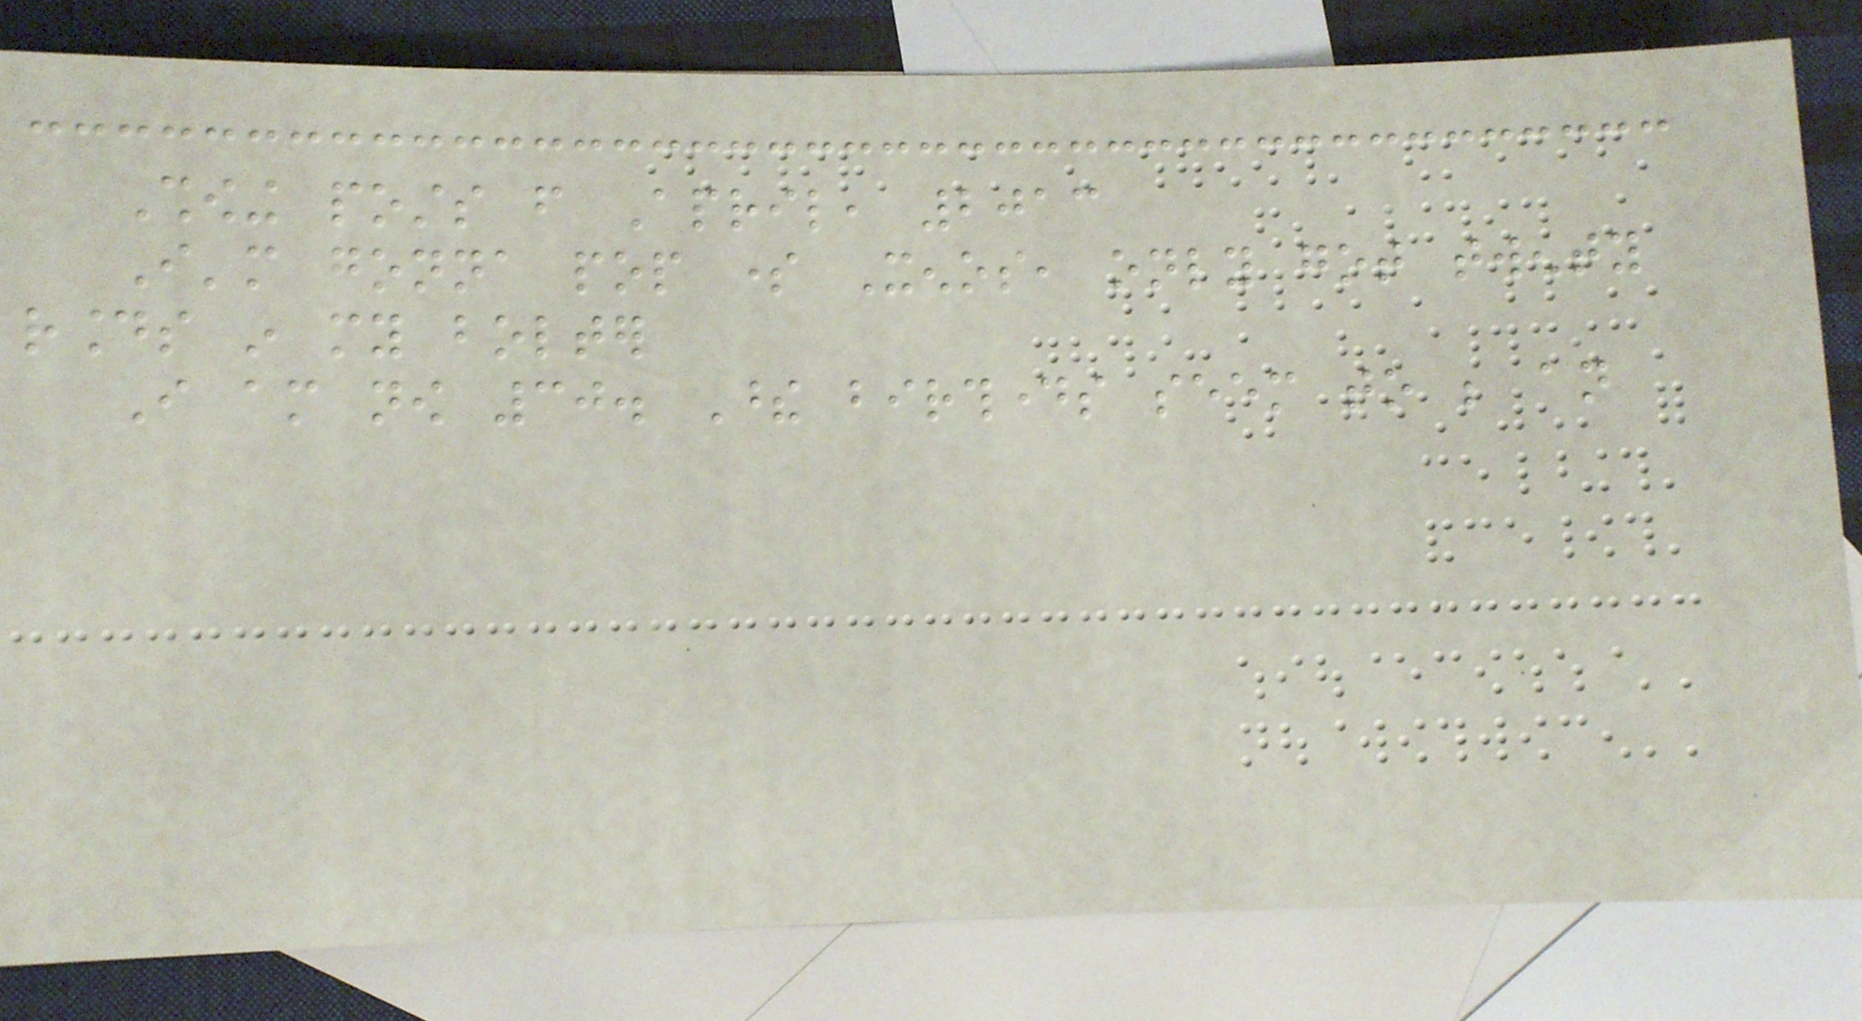Showing posts from April, 2013
I'm gonna pop some Xenos, only got twenty
rounds in my bolter
I am now 30. These birthdays seem to be an
